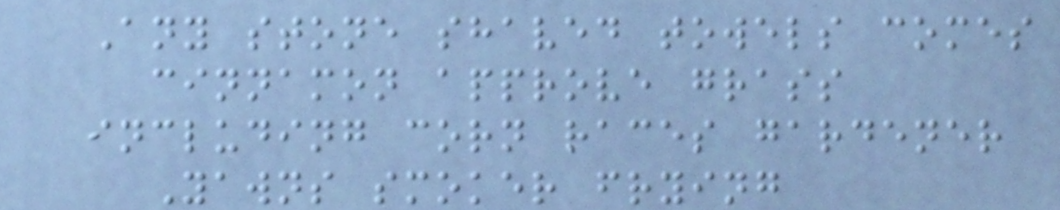Any stone shaved towels comes
cinnamon approve grass
including corn races gardener
Yawns smoker frying
